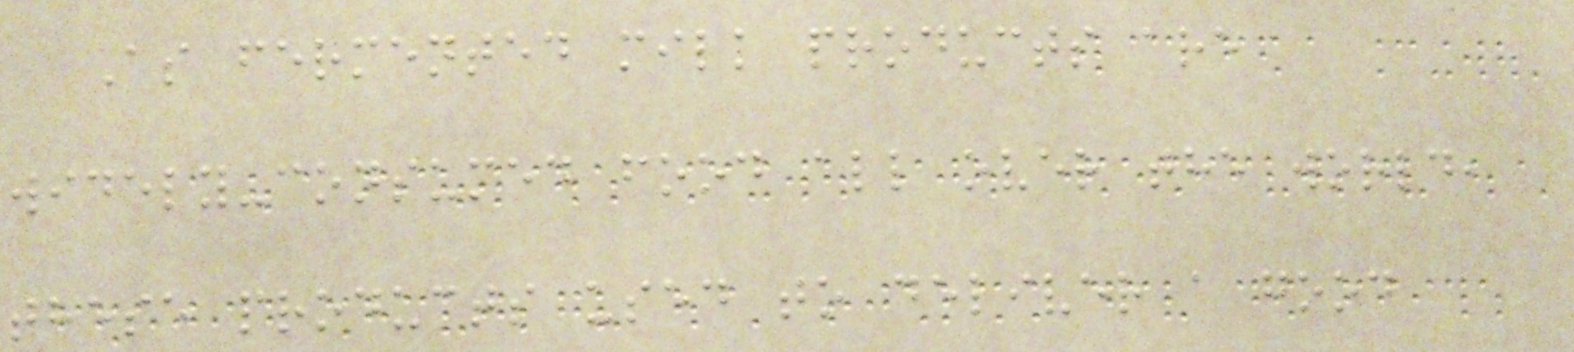As fermented milk products are
widely-consumed food all over the world,
these products used to deliver a good
